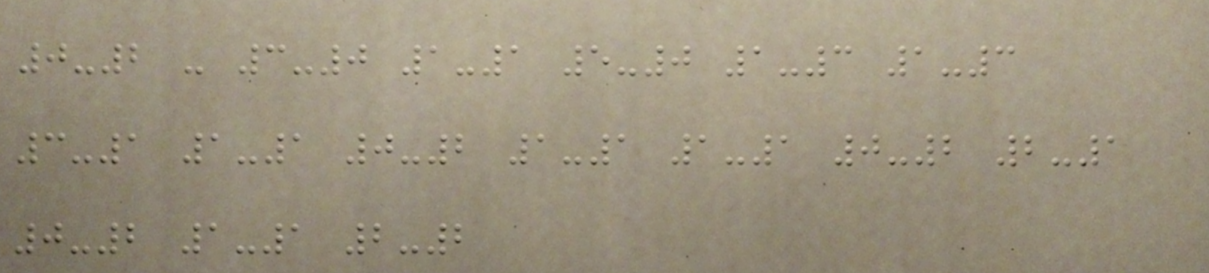0-2 - 3-0 1-1 5-0 1-3 1-3
3-1 1-1 0-2 1-1 1-1 0-2 2-1
0-2 1-1 2-2
